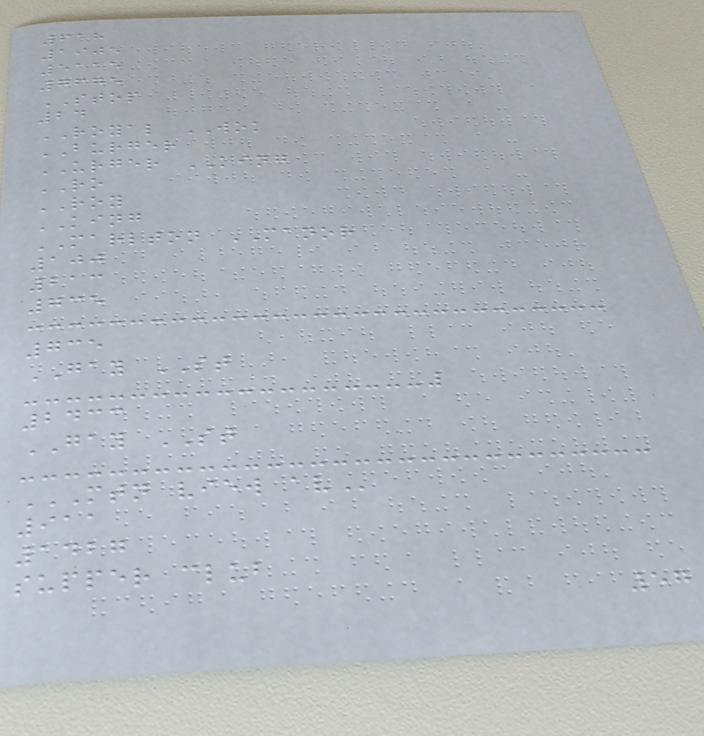618
1905
5115
7675
STOP
24
ROYAL WOK
BURGER
URGER KING
RO
ROY
KING
MARLTON MANOR
100
213
735
735
GAY ST
2433
GAY ST
MTN VIEW AV
911
1427
supper club
57
